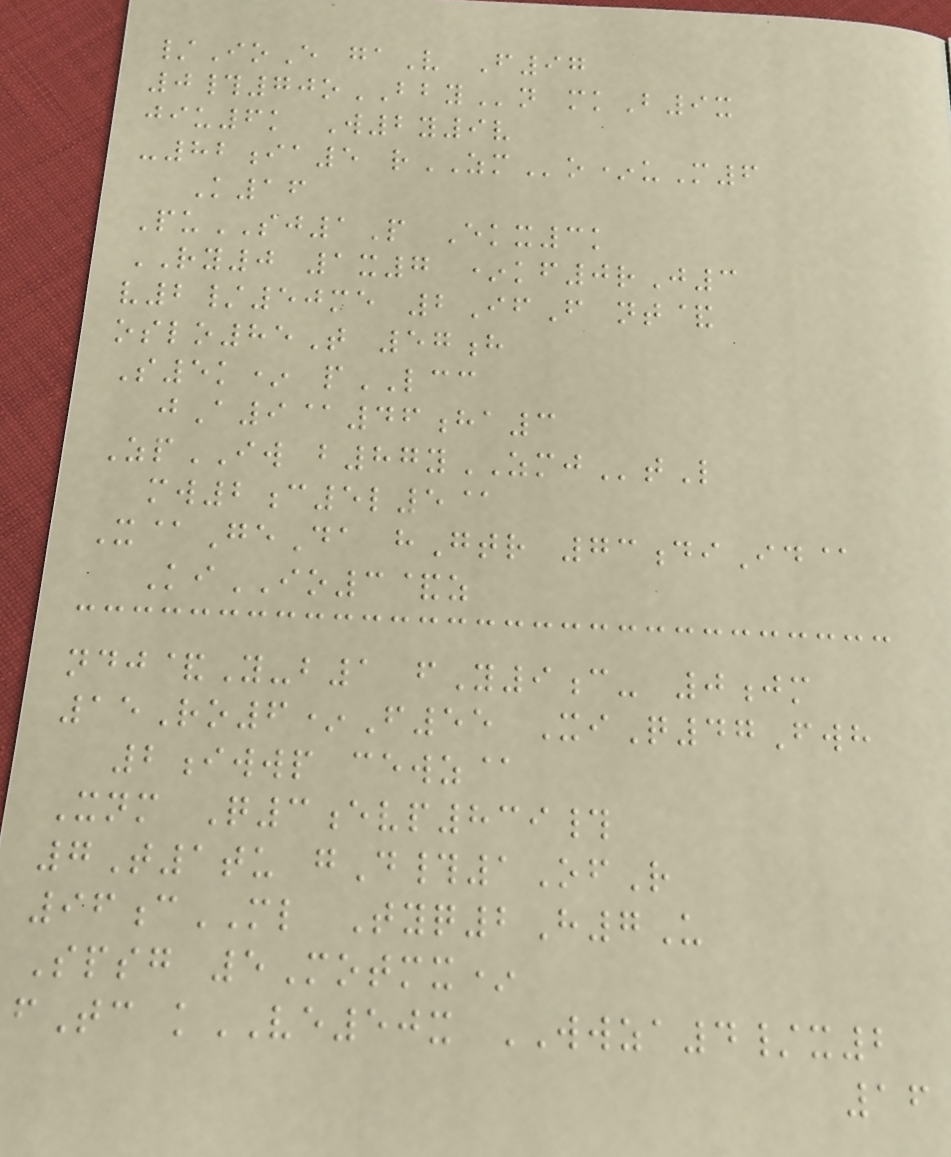/IoE gaV F97
0#70oBBYn mkB9x
jiu6k W2y9v
-82ia5 rZMo*uM6
K16
PuSJ1P Ekx3k
RY0 1x7 *kf0rJ3
v2/50me 2IfF nt&
oslo85T 57h
S5k* pLCC
jA9@46ha3
ZpIW b87yZMJtL
mw2c5l5@
X@GeDa hGtr 73diId@
KiIO3&z
ndj&Y-b1 fY9c- 0jm
15Ro6*F55 XiQ47Fwh
2iwwp cewz@
Xnm Q3evp839#
7T1tu gD#1OfR
96cML Tyq2H7U
Spsg 5Motmx*
fTc kVE50x WWZA4/x2
16
